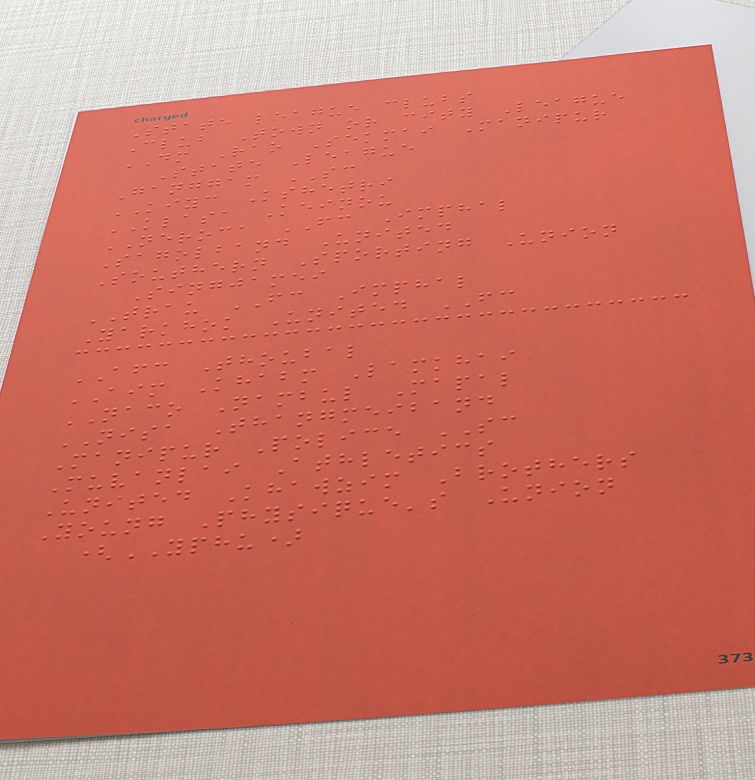State league clubs
Club Town or city League
DM Rao Sekmai Manipur
State League
Ganggam SC
KIYC Kshetri
KLASA Keinou
NEROCA FC Imphal
Sagolband United
Southern Sporting Union
Singjamei
TRAU FC Imphal
Yarkhok United FC
AFC Thoubal
AIM Khabm Lamkhai
NACO Nambul Mapal
NISA Thangmeiband
Manipur Police SC
Muvanlai Athletics
United Khawzim Brothers
Young Physique's Union
(YPHU)
